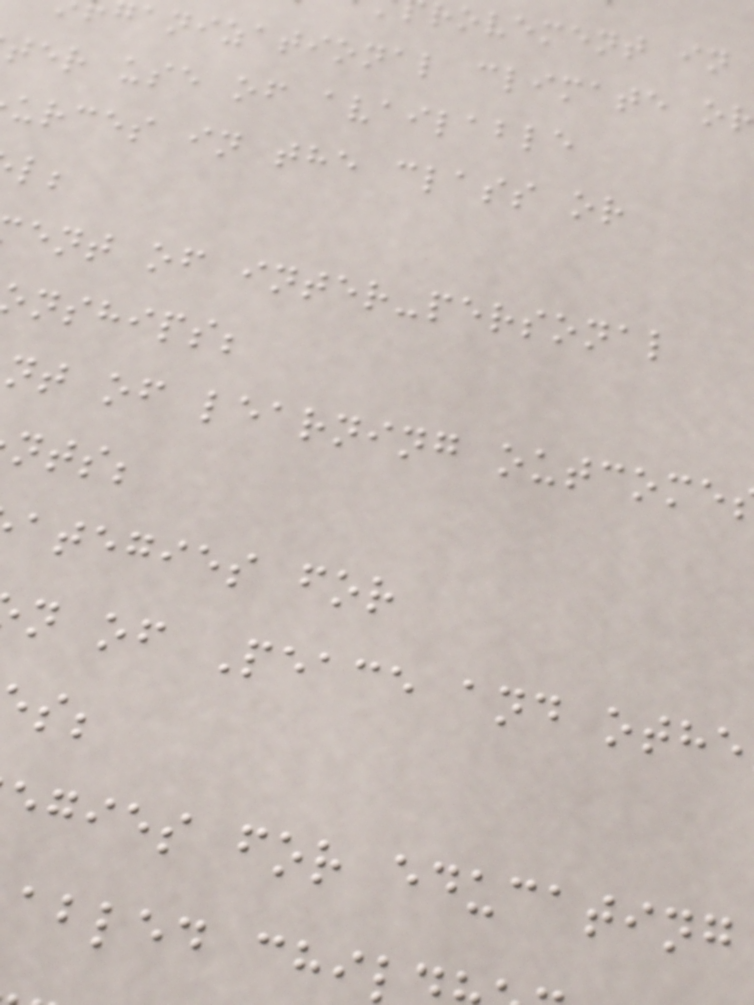rovement in
anizational climate or
ter use of available
urces in the class or
ent of inter-personal
nships;
nt of learning outcome
nts;
ategies for
n of Peace and othe
egies for educating
abled chi
